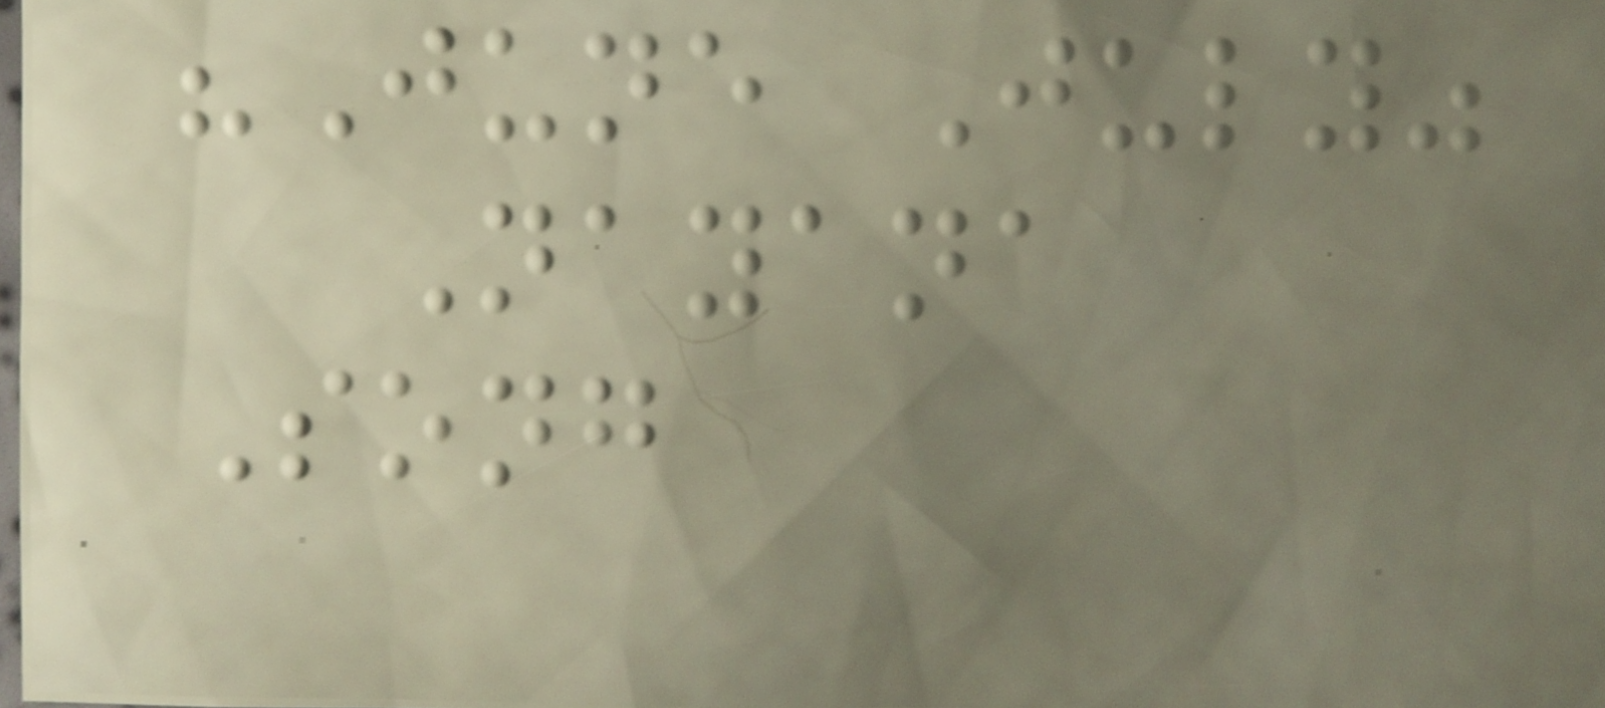"June July"
Nayana
Song
